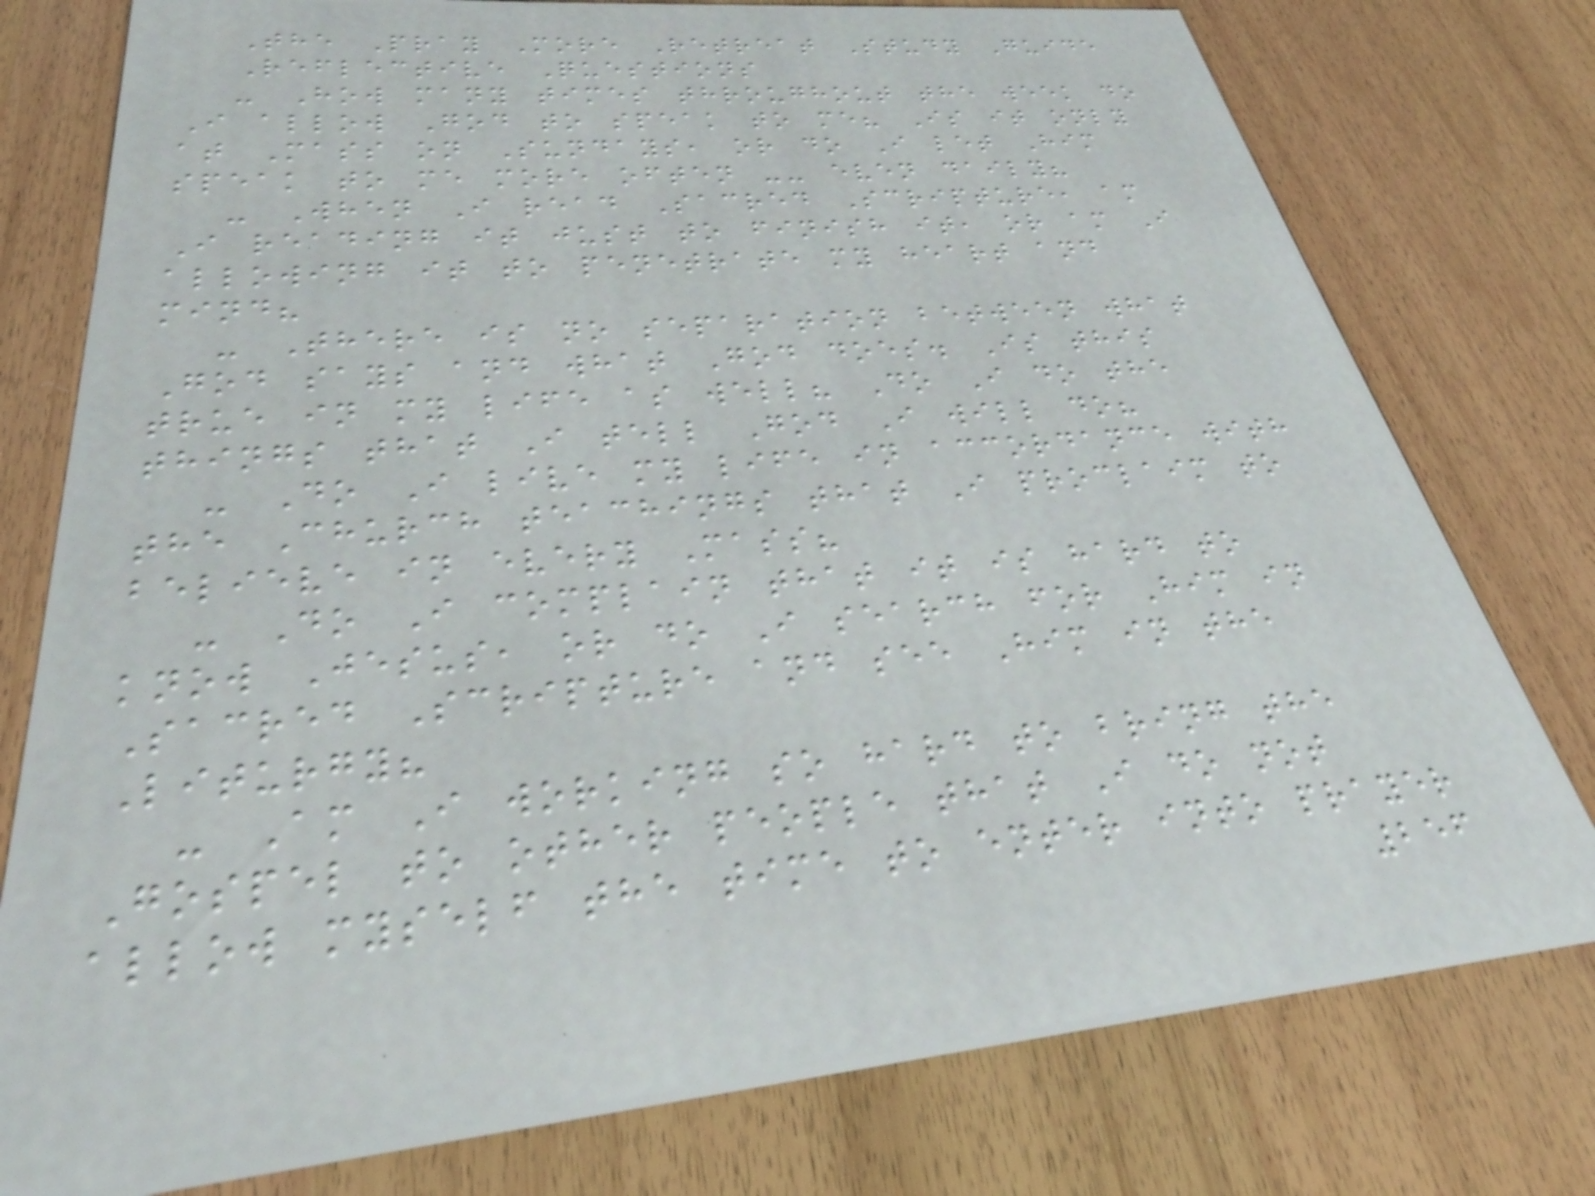The Pray More Retreat Study Guide
Reflective Questions
- How many times throughout the week do
I allow God to speak to me? Is it only
at Mass on Sundays, or do I let Him
speak to me more often -- even daily?
- When I read Sacred Scripture, am
I reading it just to finish it, or am I
allowing it to penetrate my heart and
mind?
- There is no separation between what
God says and what God does. Is this
true in my life as well? Do I do the
things that I tell God I will do?
- Do I live my life in accordance with
the Church teachings that I proclaim to
believe in every Mass?
- Do I complain that it is hard to
know Jesus, or do I search for Him in
Sacred Scripture and see Him in the
Liturgy?
- Am I working so hard to bring the
Gospel to other people that I do not
allow myself the time to enter into prayer
256
